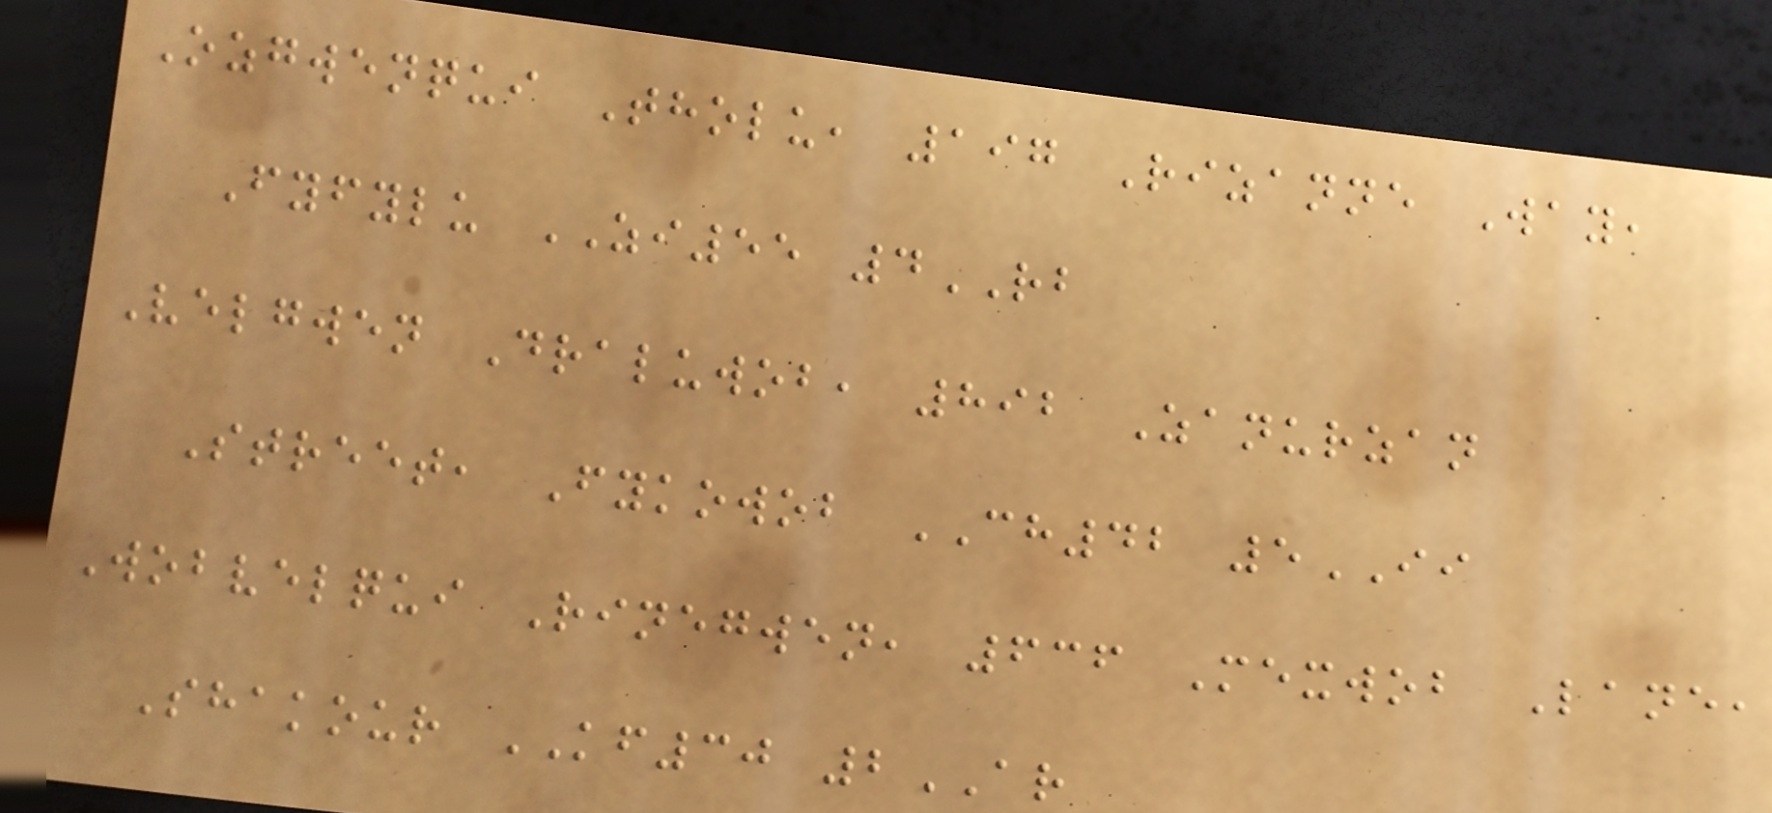Ozgwenqui Tholu, 197 Rizanne Way,
Fyfylu ZI55 4RB
Velgwen Draluwob, 892 Zanurzan
Street, Fykowob CH42 5II
Wobvelqui Rinegwen, 636 Mexwob Lane,
Shakour KF30 2AR
